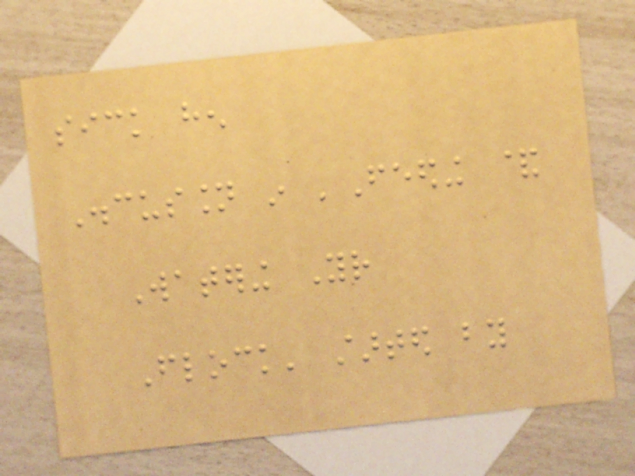sick hen
Discussion in 'Feeding &
Watering Your
Flock' started by
